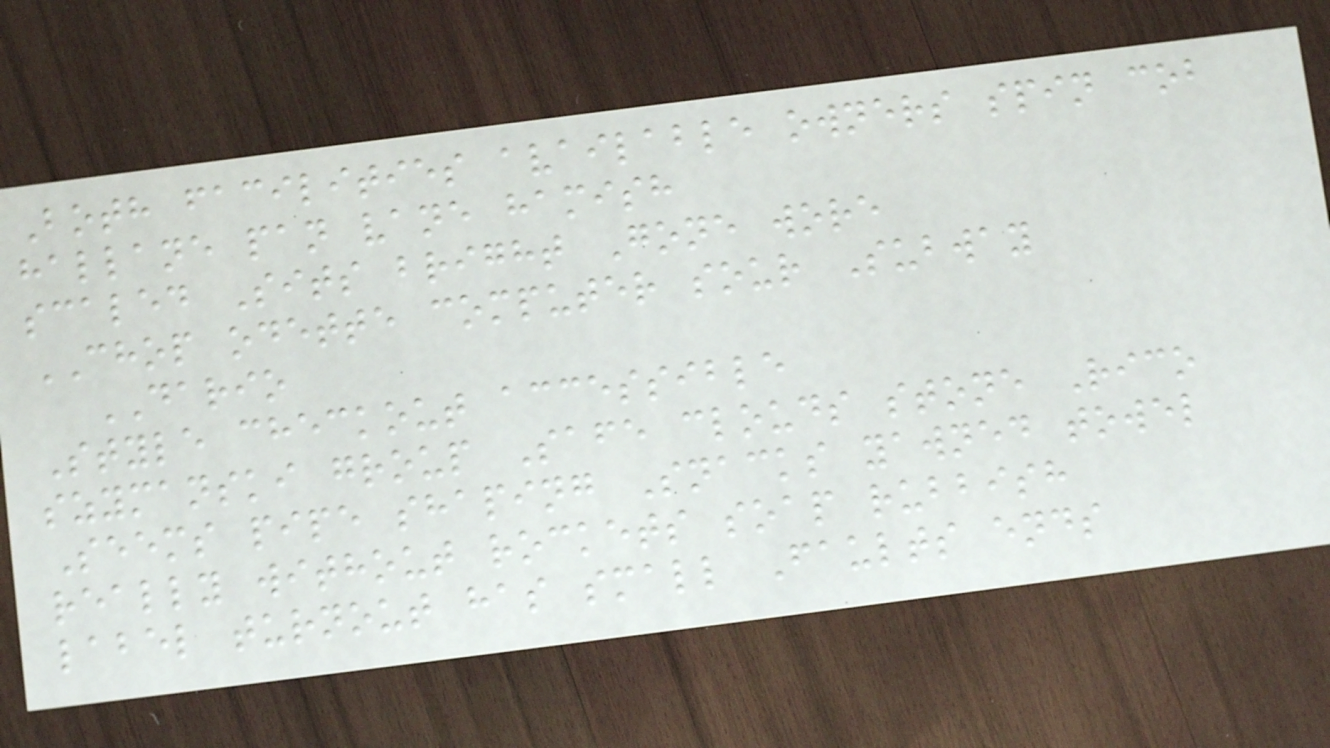Both facilities available owners spin cob
hallane pan vane hamish
scaled Sits bright Gone wore
CHOP odette computer sour Subway
DARIO
Style checkout accessible
szymanski group Safe clouds stone Rico
Seems pipe shaping Snacks yawned towel
really without rockets soap rubbish
label turnout has small Faults ends
